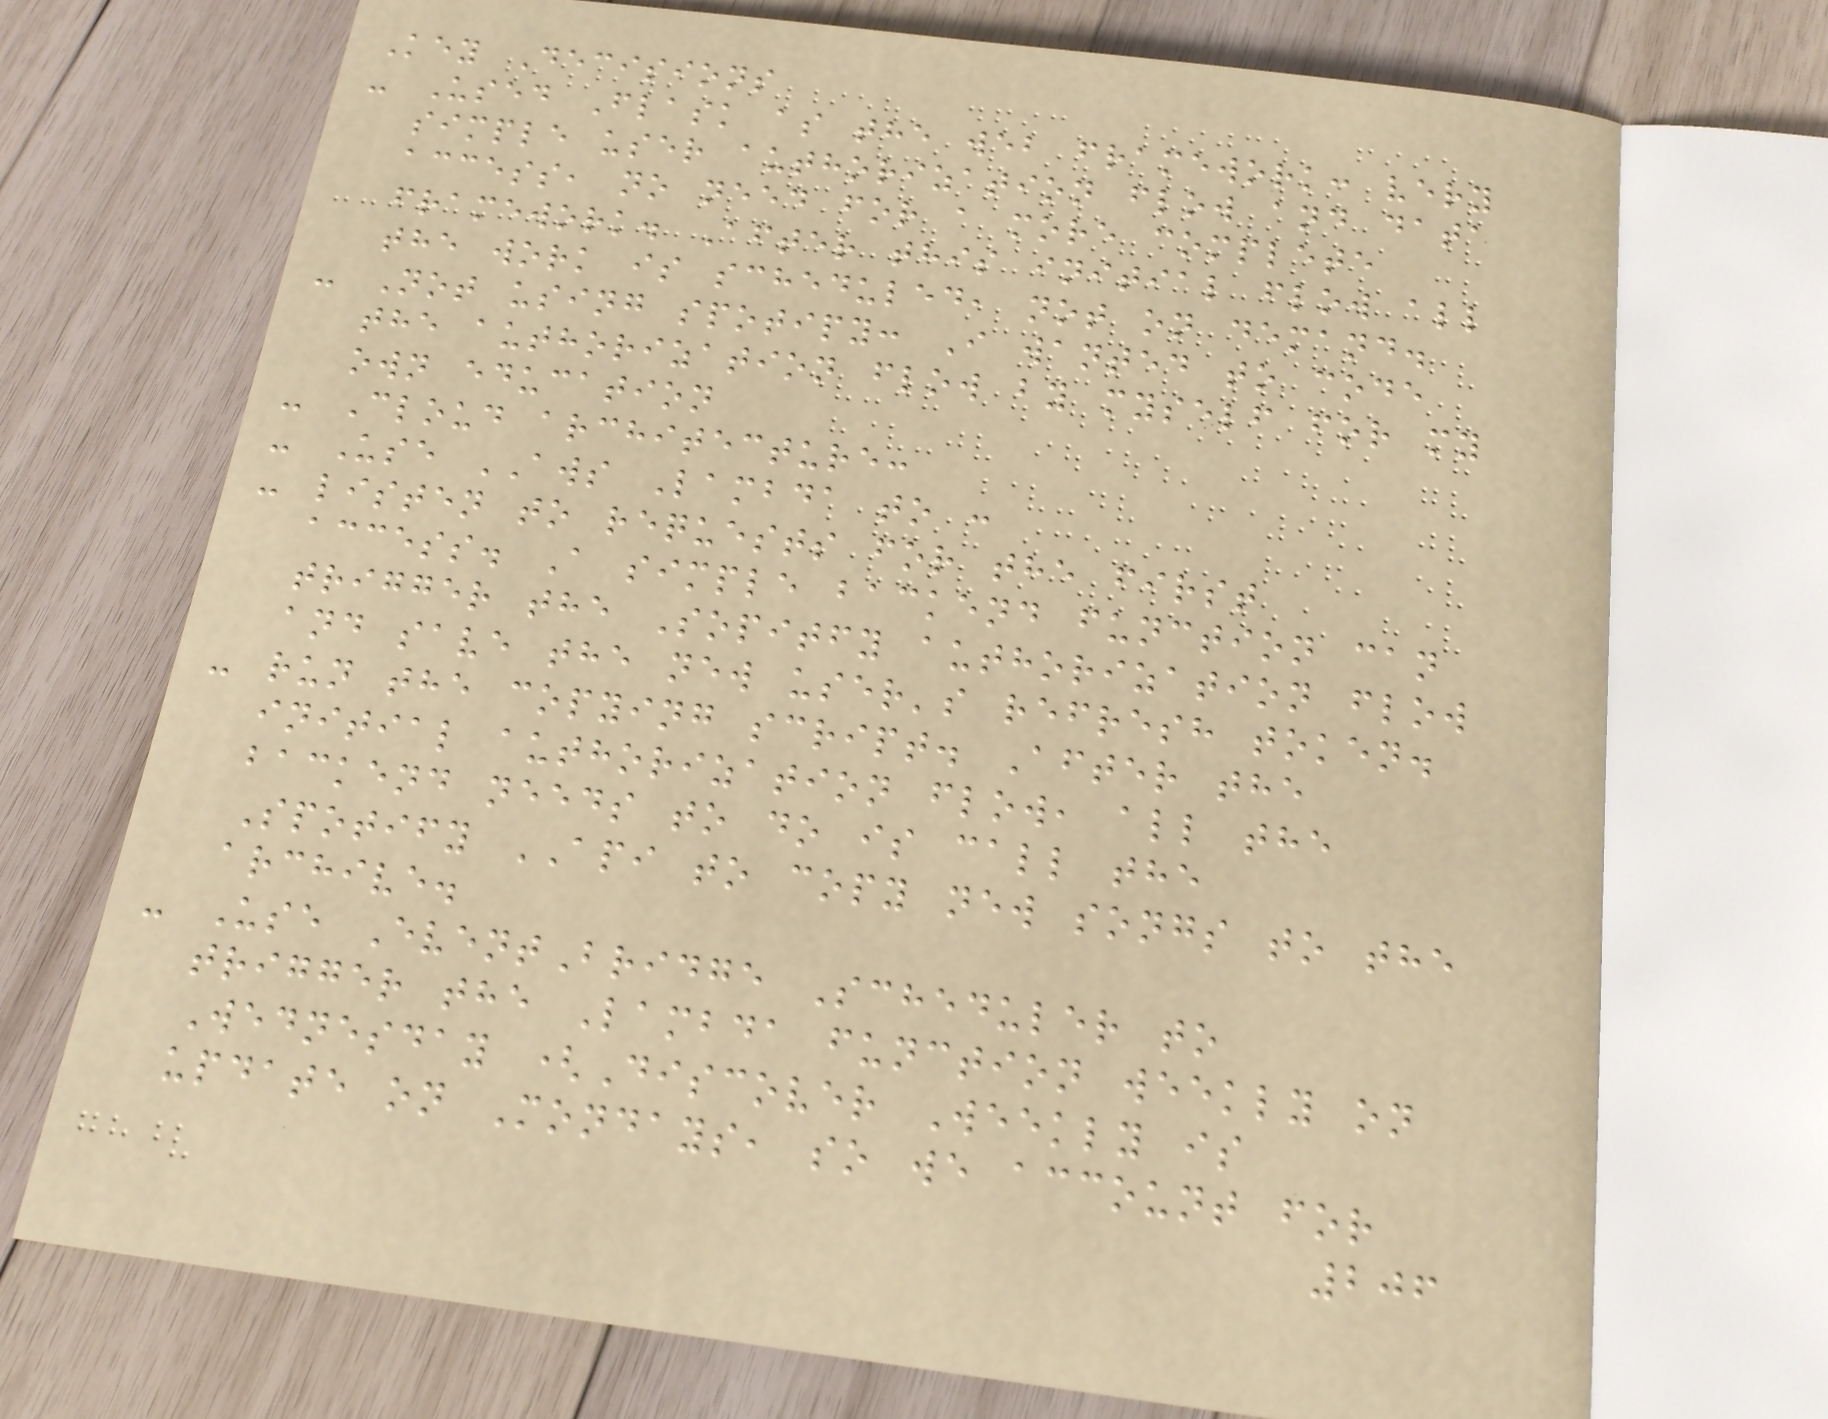Key Decisions
- Used Flask as the web framework: very
simple user authorization flow and data
access, no need for a more complete
framework. After this initial flow all
the work is scheduled, not on demand.
- Not using spotipy: I wanted to code
the authorization flow by myself for my
own education
- Cloud architecture:
- Use AWS Lambda to :
- listen to requests for the first
access. A simple backend function can
trigger the Sopitfy authorization flow
and save the new user's refresh token.
- run the copying script. After the
initial authorization flow, all the
backend needs to do is call the
Spotify API to copy new songs to the
archive.
- Use EventBridge Scheduler to
trigger the Lambda function weekly on
Wednesday (Discover Weekly is
update on Mondays, so we account for
206
